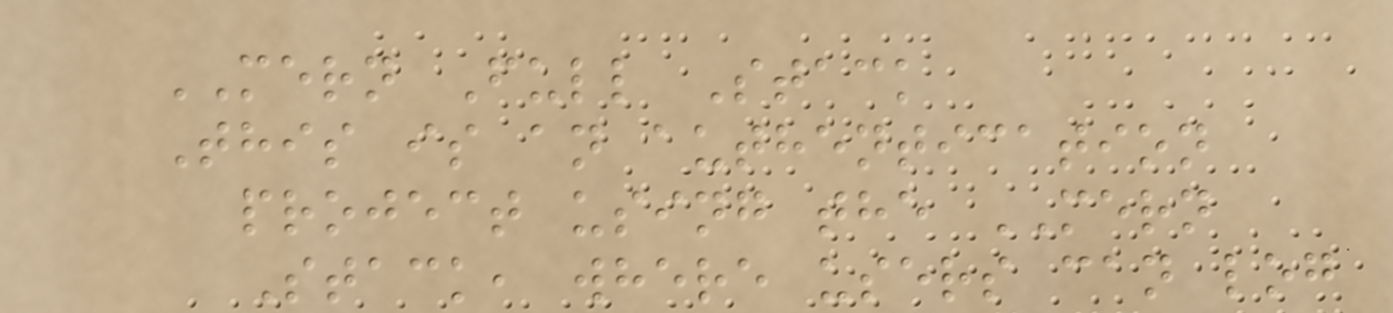MERN Full Stack
This is an authentication
project using the MERN
Stack, where users can log
